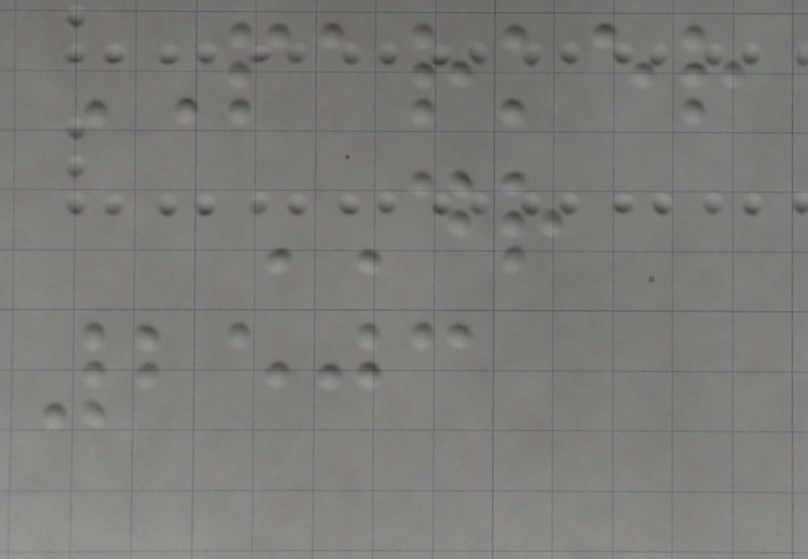PARKER
DR
2503
